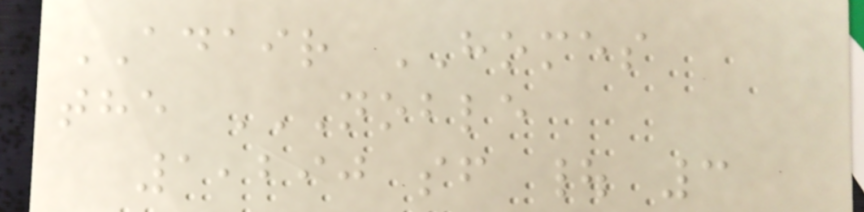ADAIR HOMES
the NOBLE
1,290 SF | 3
